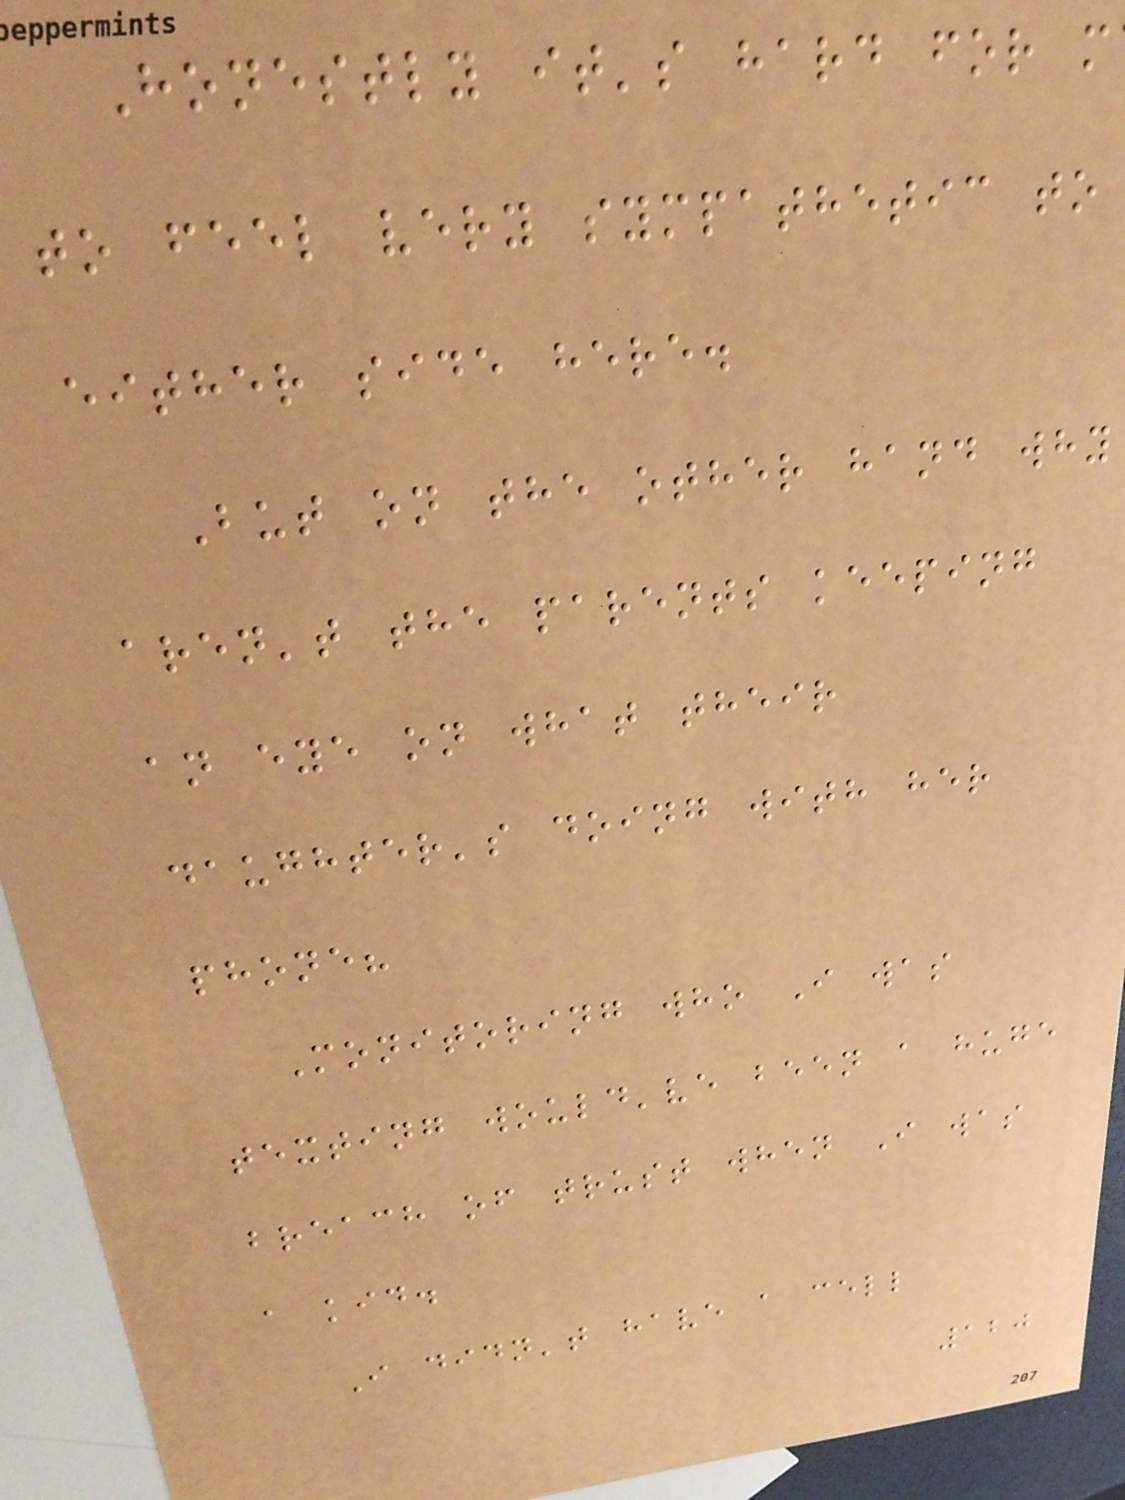Honestly it's hard for m
to feel very sympathetic to
either side here.
But on the other hand why
aren't the parents keeping
an eye on what their
daughter's doing with her
phone?
Monitoring who I was
texting would've been a huge
breach of trust when I was
a kid.
I didn't have a cell
120
